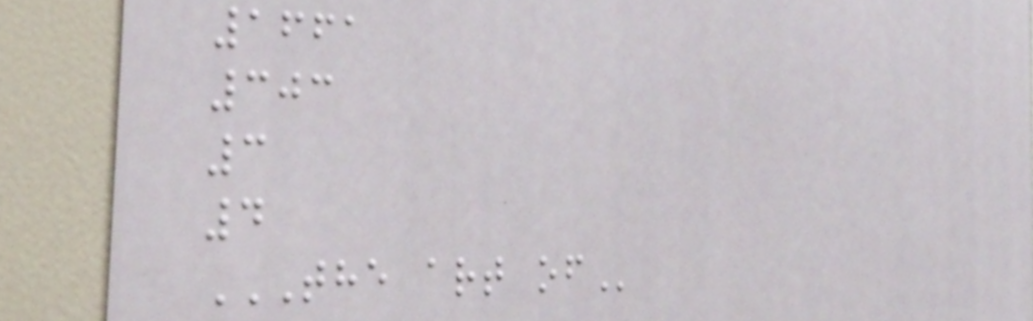1661
303
3
4
THE ART OF
